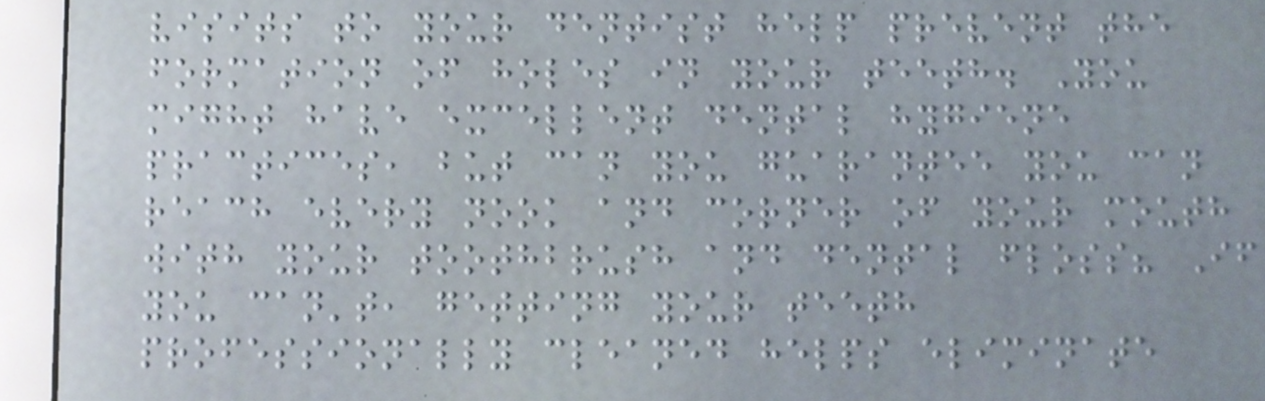visits to your dentist help prevent the
formation of holes in your teeth. You
might have excellent dental hygiene
practices, but can you guarantee you can
reach every nook and corner of your mouth
with your toothbrush and dental floss? If
you can't, getting your teeth
professionally cleaned helps eliminate
